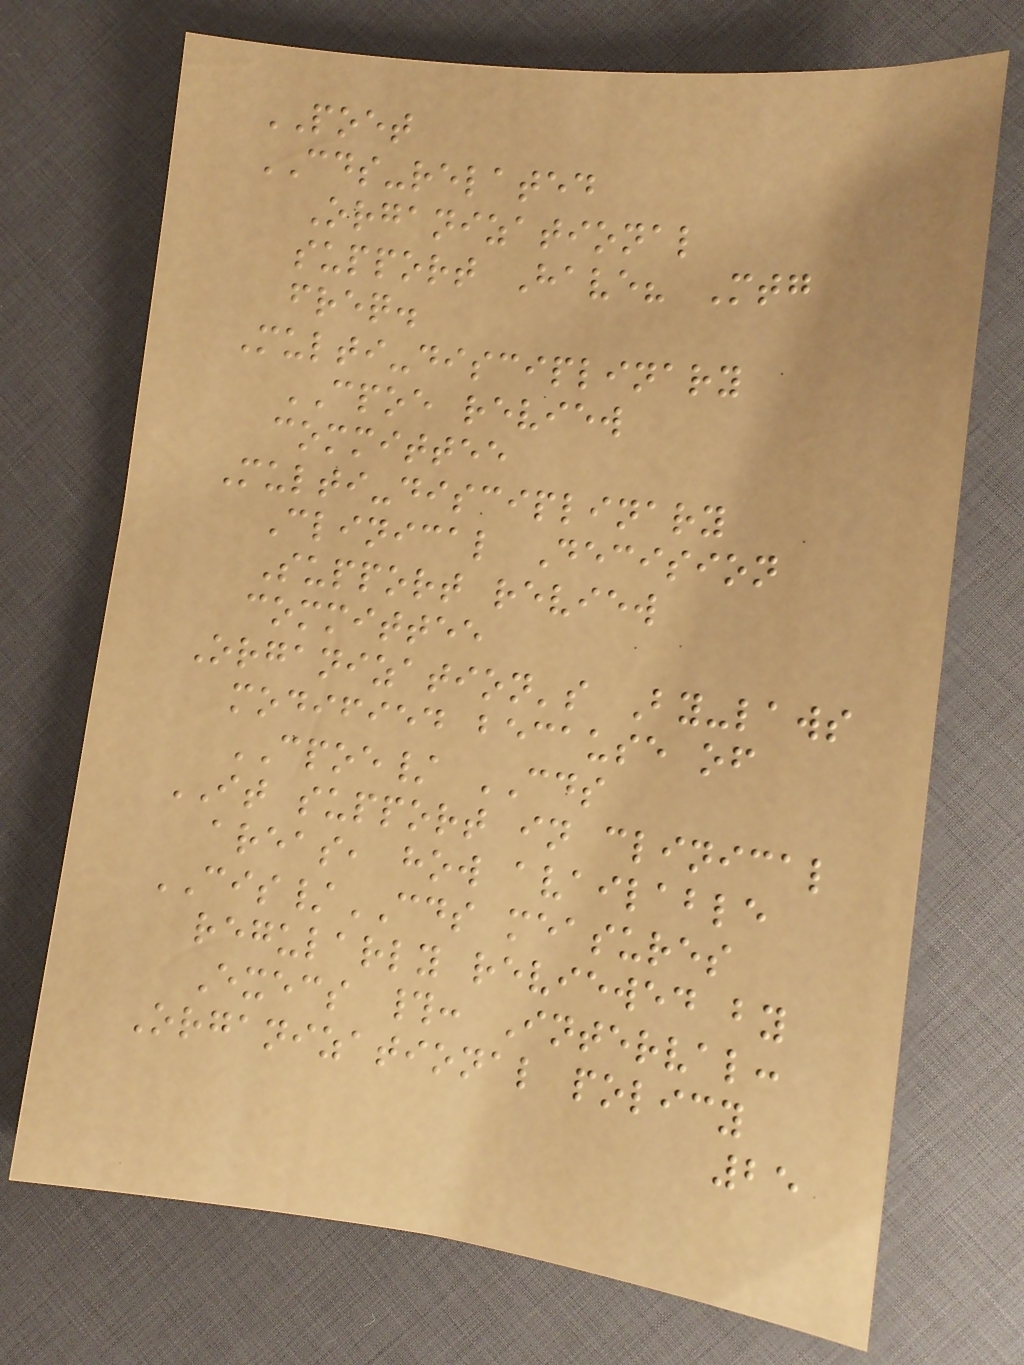POET
CDS-related
Organizational
support Have? Mtg
freq.
Multi-disciplinary
CPOE review
committee
Multi-disciplinary
Clinical Decision
Support review
committee
Organization's By-laws
modified because of
CPOE/ CDS
IT support in clinical
areas, how available
CIS/CDS measures
regularly reviewed by
Execs #: Interval:
Organizational policy
25
